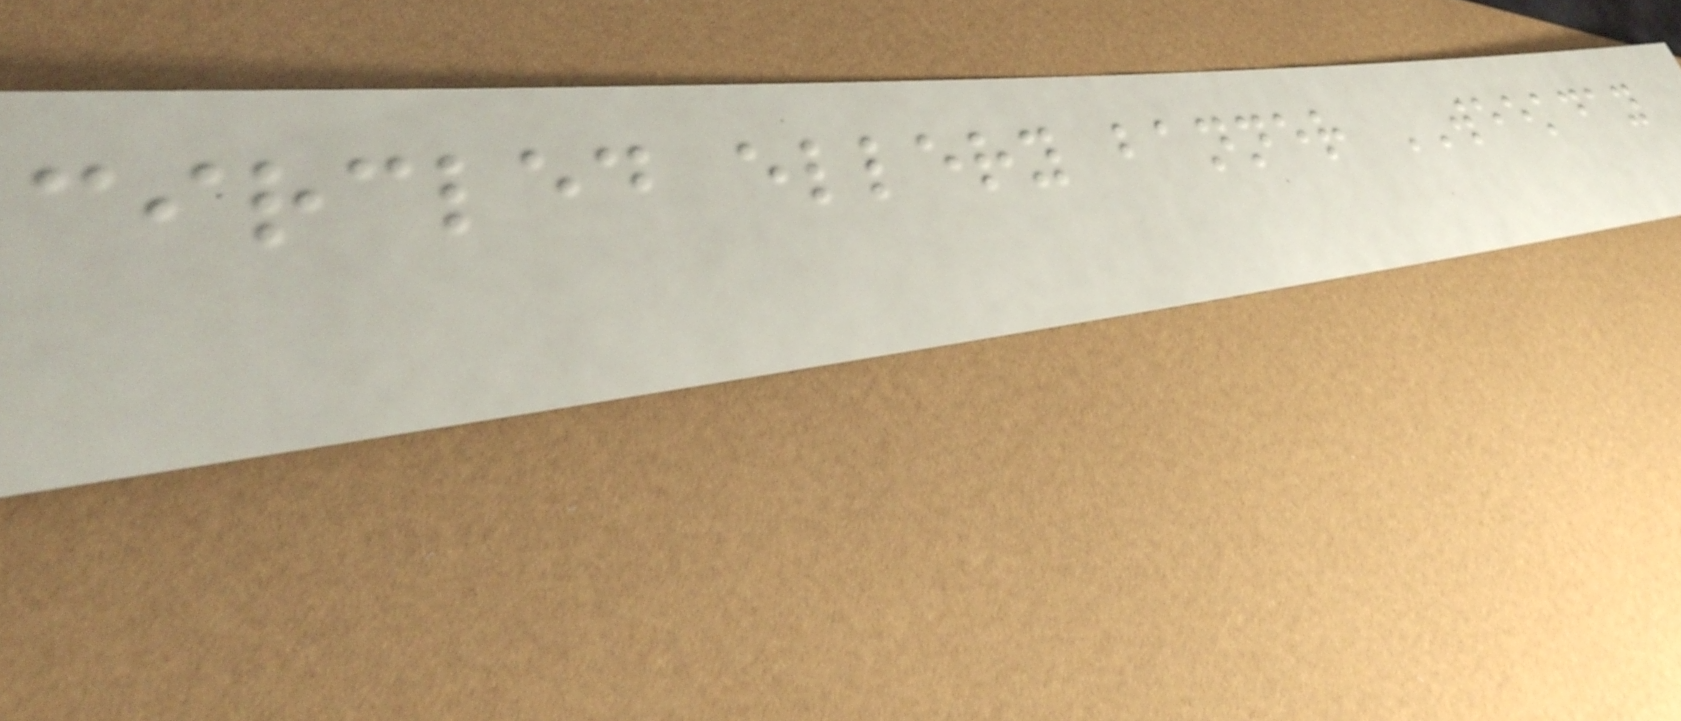circled ellery banner WEEKDAY
